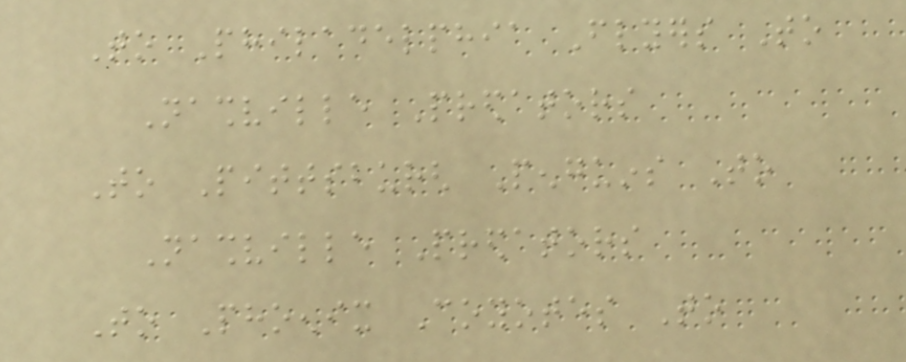To Philadelphia Flyers To
Nashville Predators
To Pittsburgh Penguins To
Nashville Predators
To Phoenix Coyotes To
